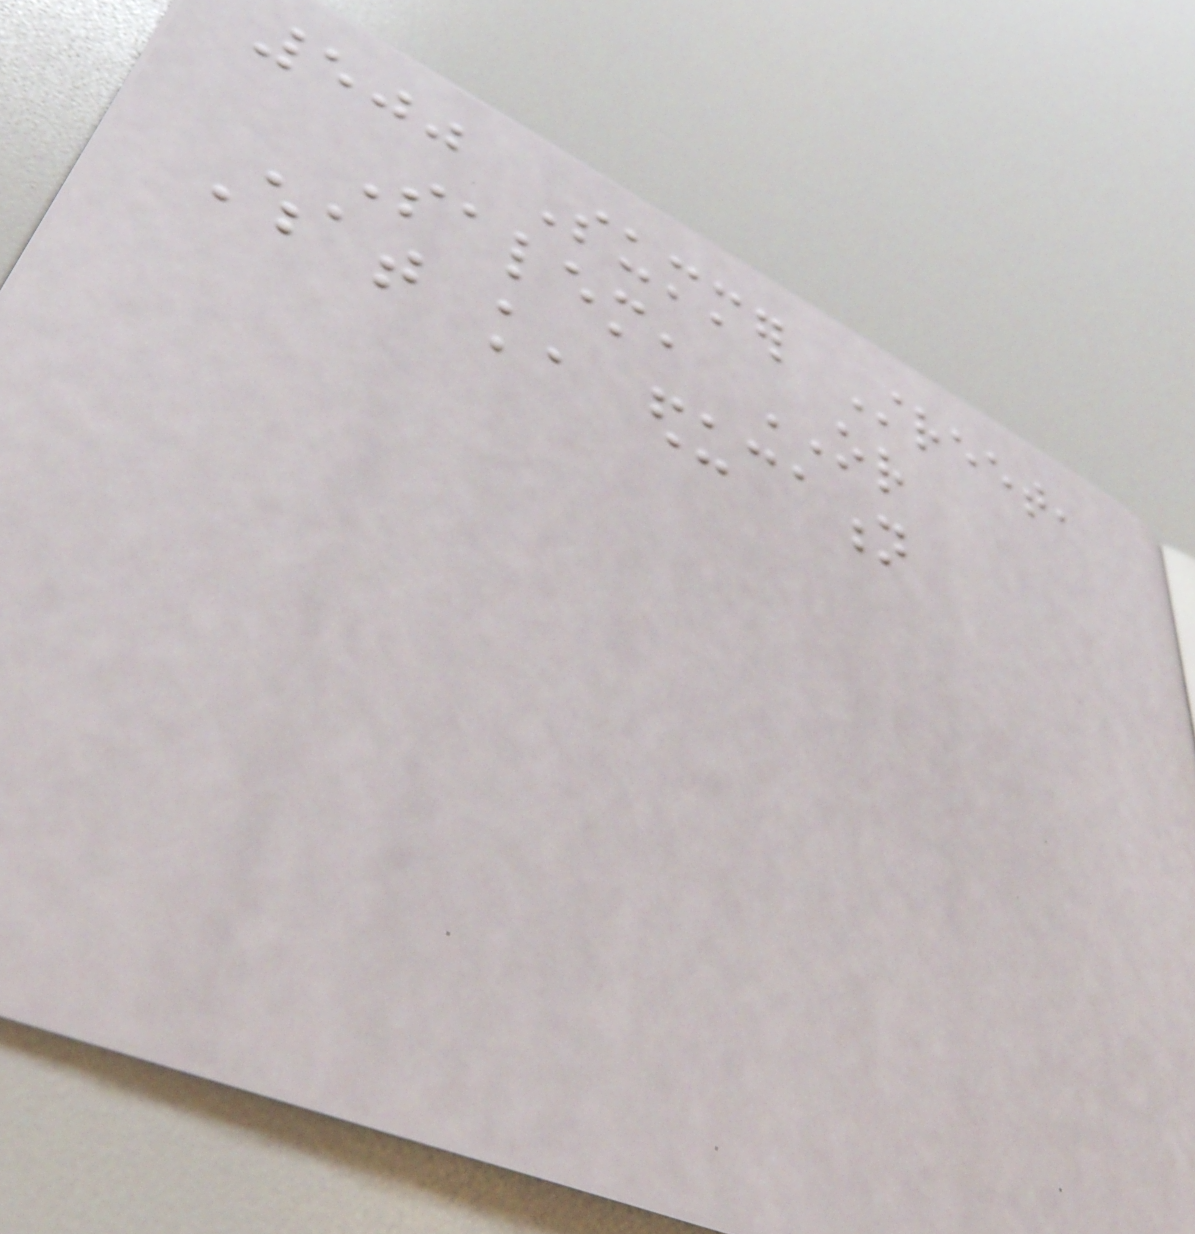500 Summer Street,
Salem, OR
What knowledge, education
